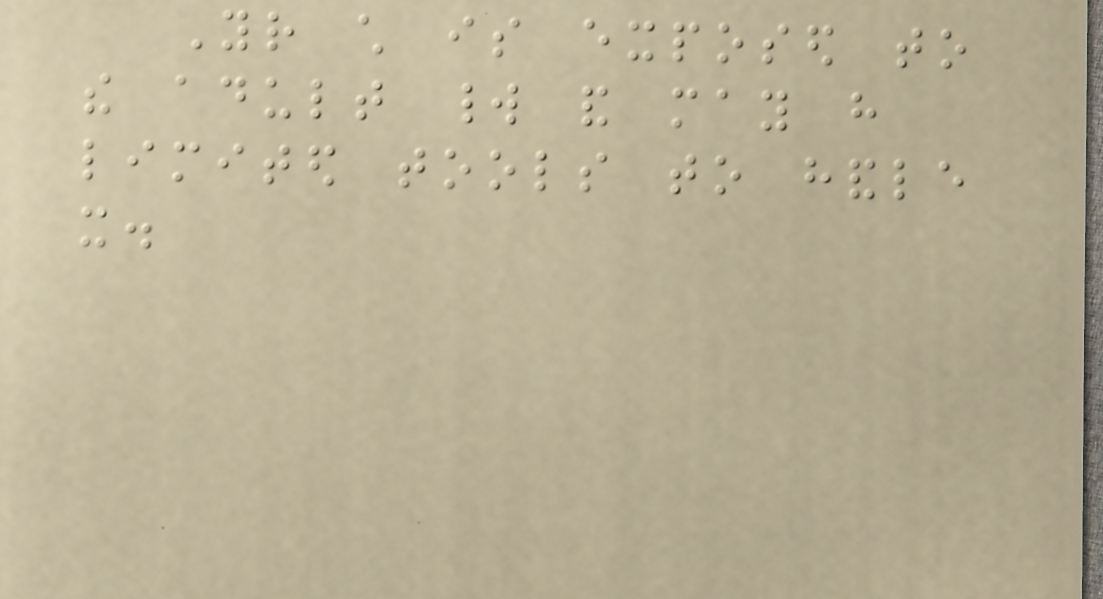Your child is exposed to
the adult world and may have
limited tools to handle
it.
